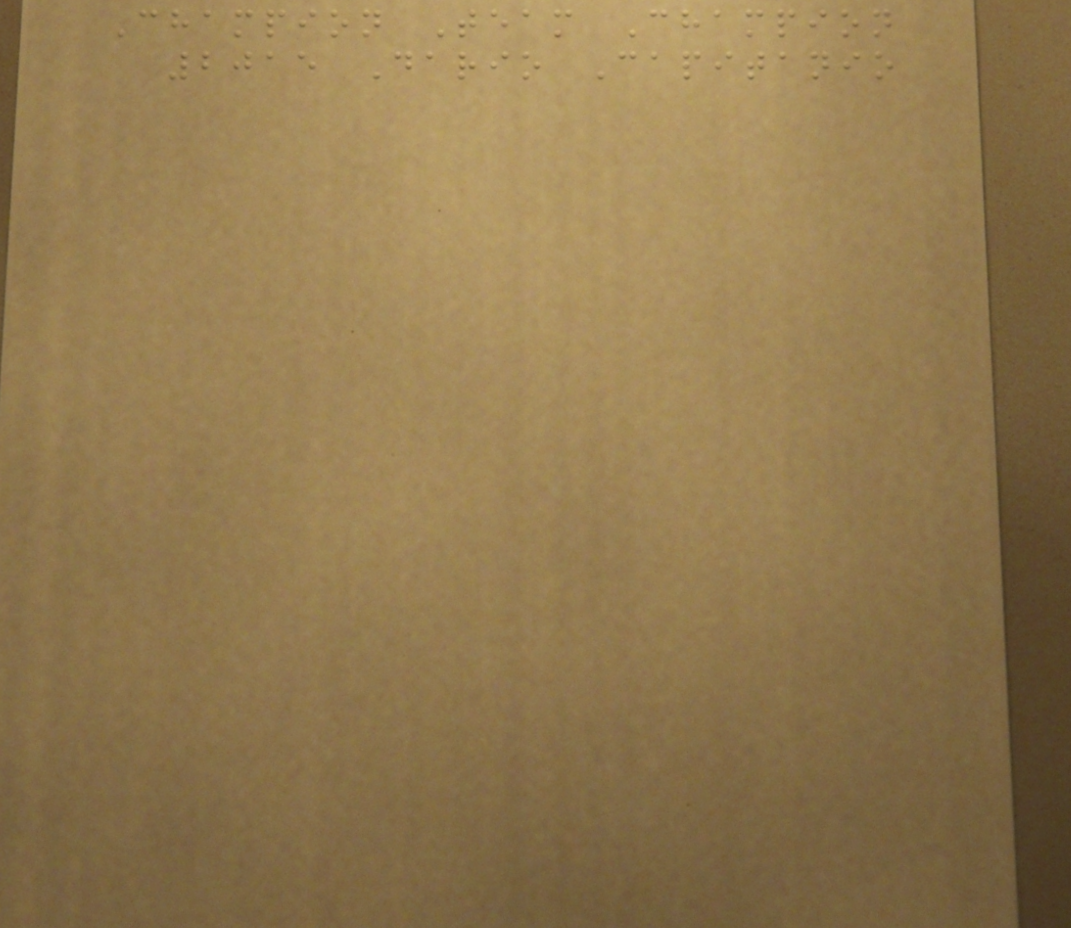Champion Team Champion
2015 Dario Capitanio
